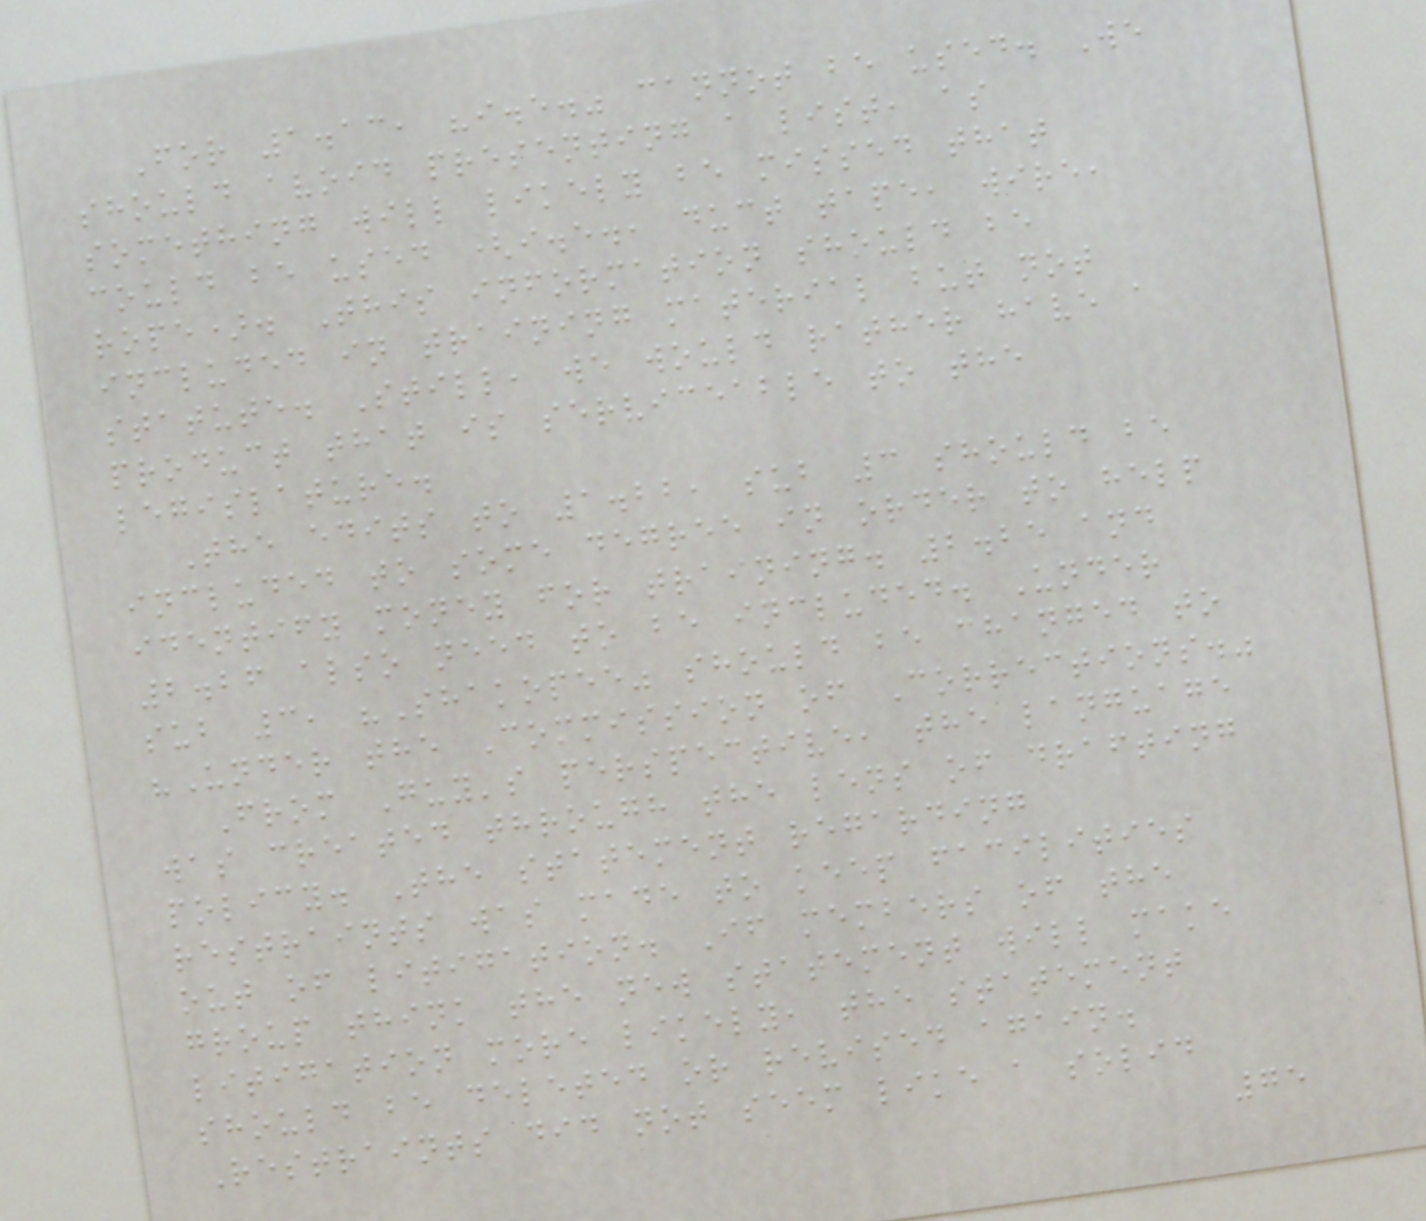For 1.13, "i.e." cannot be used. We
should avoid presenting a list, as
something will likely be missed that
could be used (i.e., duct tape, wire,
rope). This information should be
included in training material but not
statute. Still, we would rather have a
product that is serviceable to the
legislature.
The edits to 1.22, sub 3 should be
included to some degree in order to help
identify money for training. 2.25 and
2.26 also need to be included. Under
sub 3, "Shakopee" should be changed to
"Under the Commission of Corrections."
From Guy's perspective, the language
was created through the lens of drafting
policy. The statement regarding
restraints was made to keep facilities
out of litigation. If members of the
group think the new statement will make
litigation more likely, the statement
should be deleted or revised again.
Restraints did not seem like a solid
75
